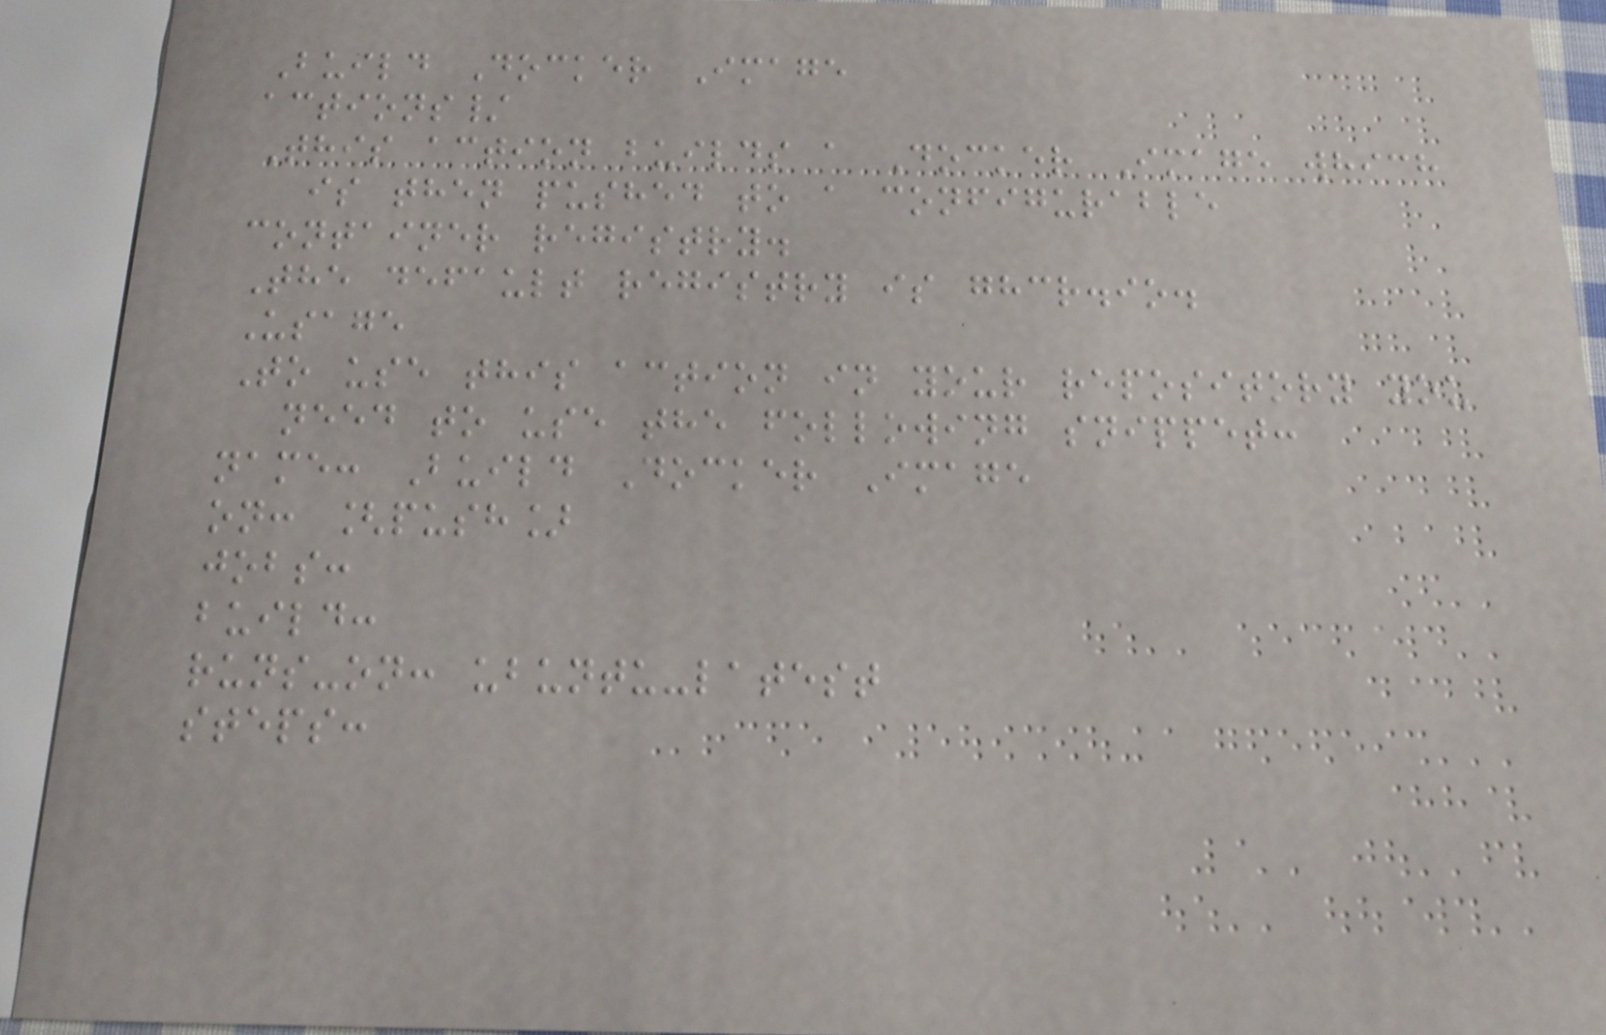Build Docker Image
actions/
This action builds a Docker Image which
is then pushed to a configurable
container registry.
The default registry is ghcr.io.
Usage
To use this action in your repository you
need to use the following snippet:
name: Build Docker Image
on: [push]
jobs:
build:
runs-on: ubuntu-latest
steps:
